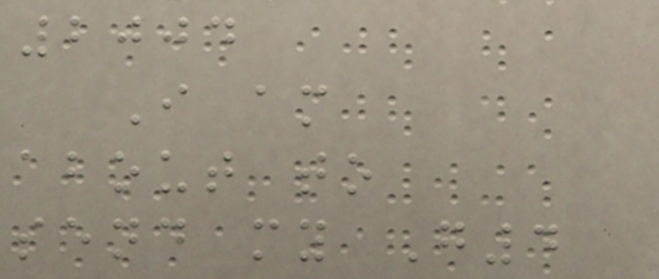2004
I am
about to
send my G4
